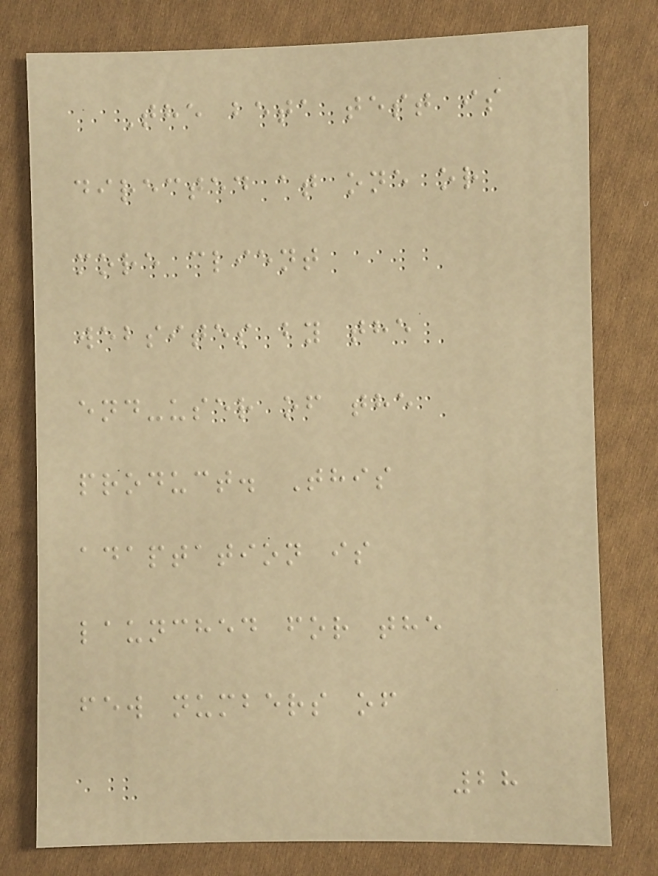The beta test is
directed at one or
more client
websites by the
end-user of the
product. This
adaptation is
launched for the
few numbers of
28
